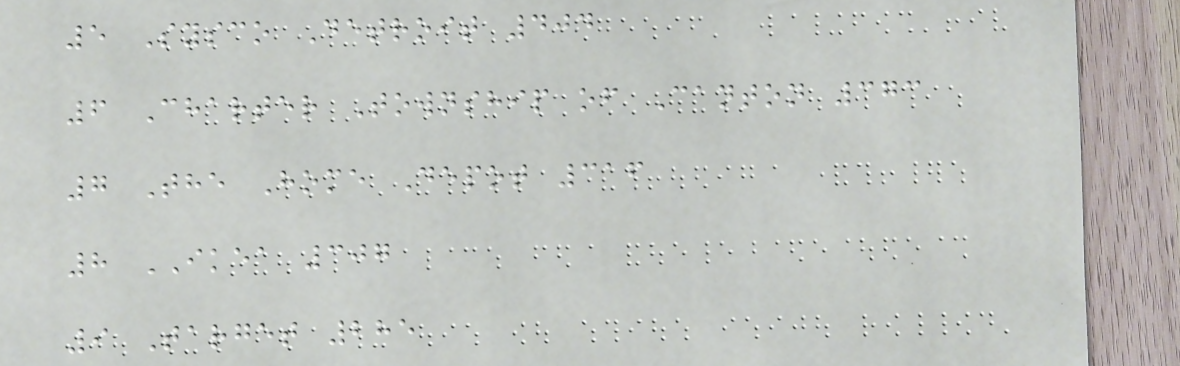5 Sysco Detroit 404
6 Charter Township of Canton 373
7 The Home Depot 316
8 IKEA 307
9 Target 285
